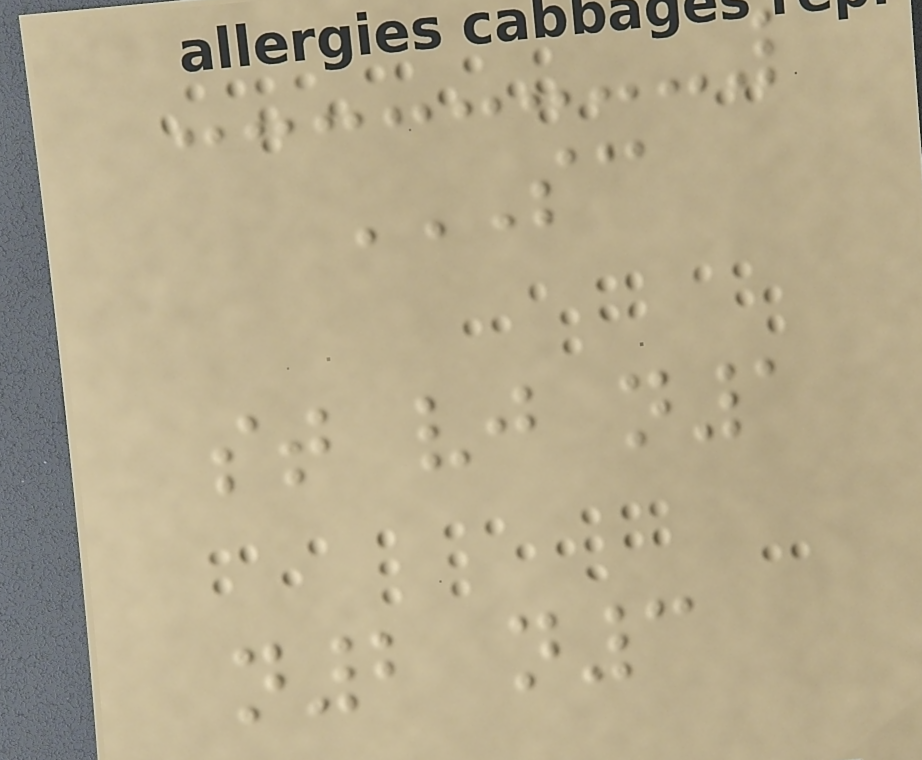SC
ST VJ N1
N2 N3
